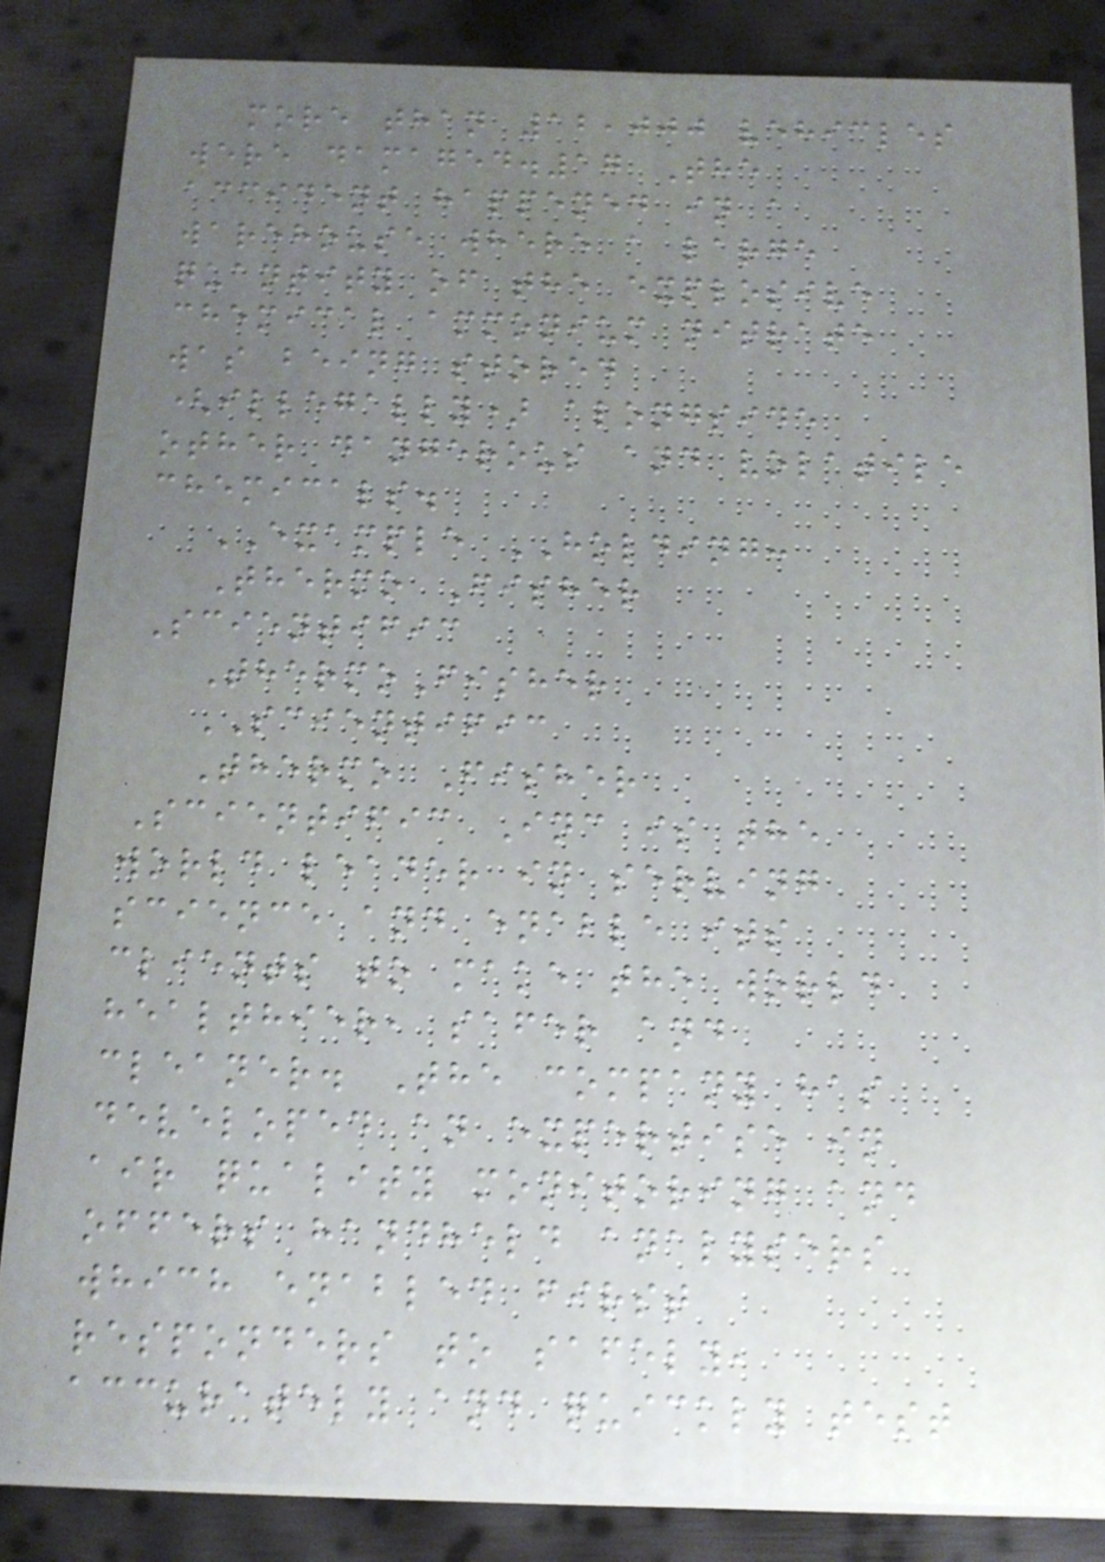more than 12,000 vehicles
were damaged.17 The
accident happened in a
warehouse where a large
quantity of the explosive
chemical ammonium nitrate
was being stored
(illegally) alongside
other dangerous and volatile
chemicals.
EXAMPLE HOLDING:
Thermo Fisher
Scientific
ThermoFisher
SCIENTIFIC
Thermo Fisher
Scientific Inc is the
world leader in serving
science and enable its
clients to make the world
healthier, safer and
cleaner. The company has
developed an expertise in
air quality monitoring and
offers handheld analysers
which enabled first
responders to safely,
accurately and quickly test
